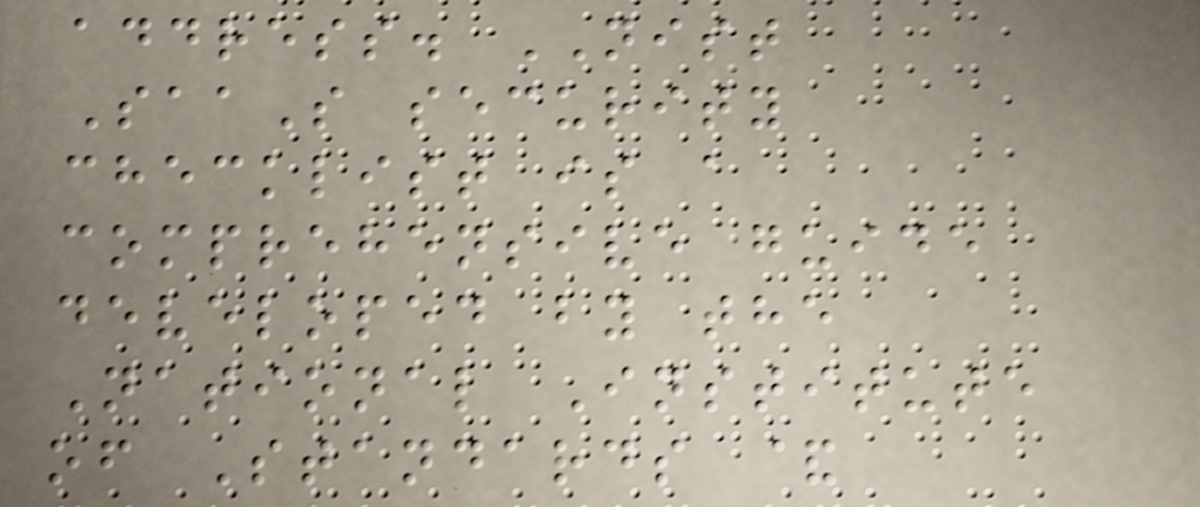address. NIST
SaaS security
checklist is a
comprehensive guide
developed by the
National Institute
of Standards &
